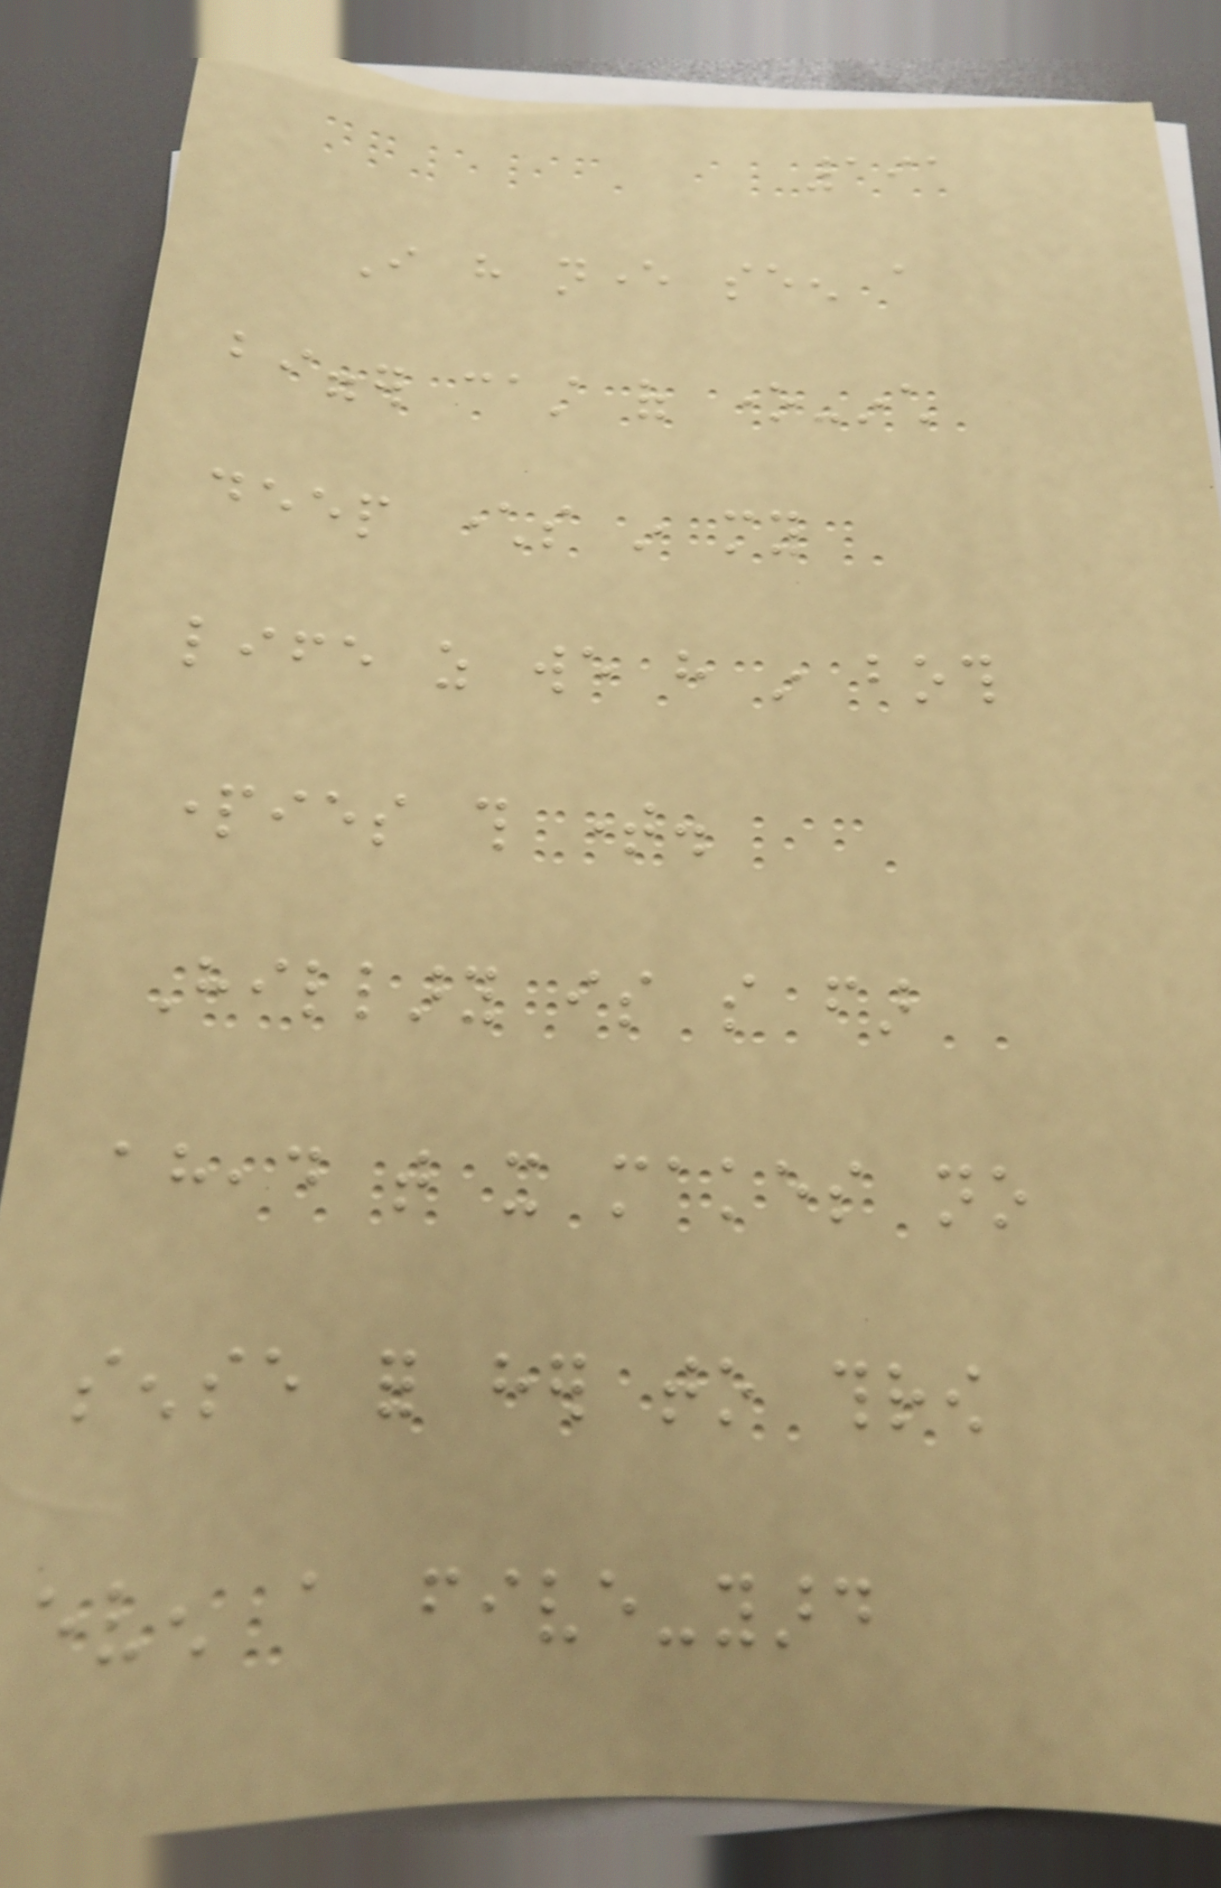191
I have never seen a
bigger cast of one-inch
deep characters in my
life as we have in both
parties this time.
Hillary is so far
ahead that it makes no
sense for her to throw
even a five-yard
